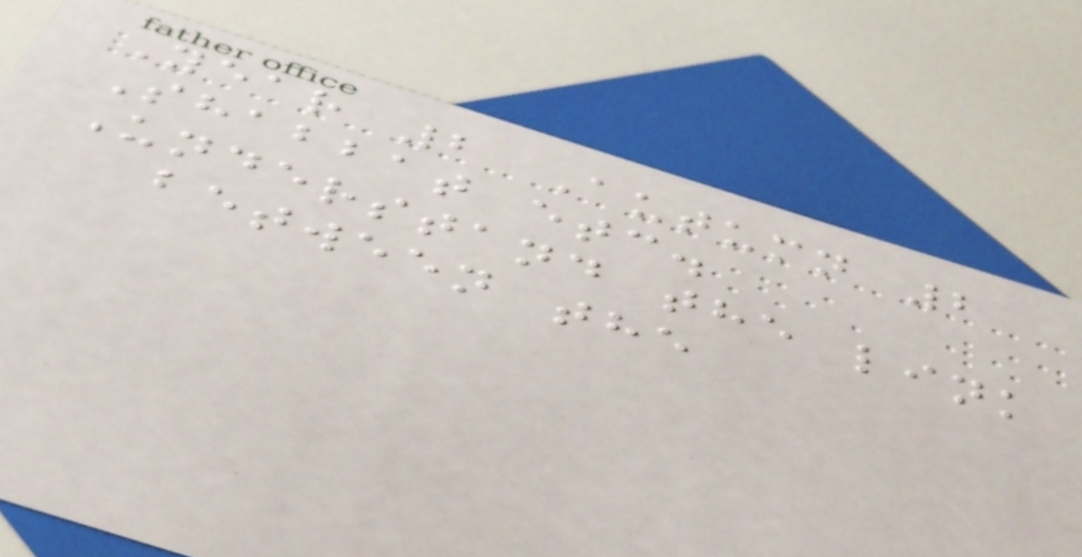Year 2 Autumn 2
Shabbat etc.
Understand the link
between the
